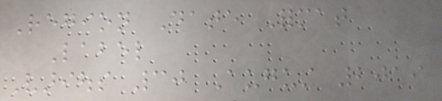Region Date Format
Label
Various 30 August 2019
